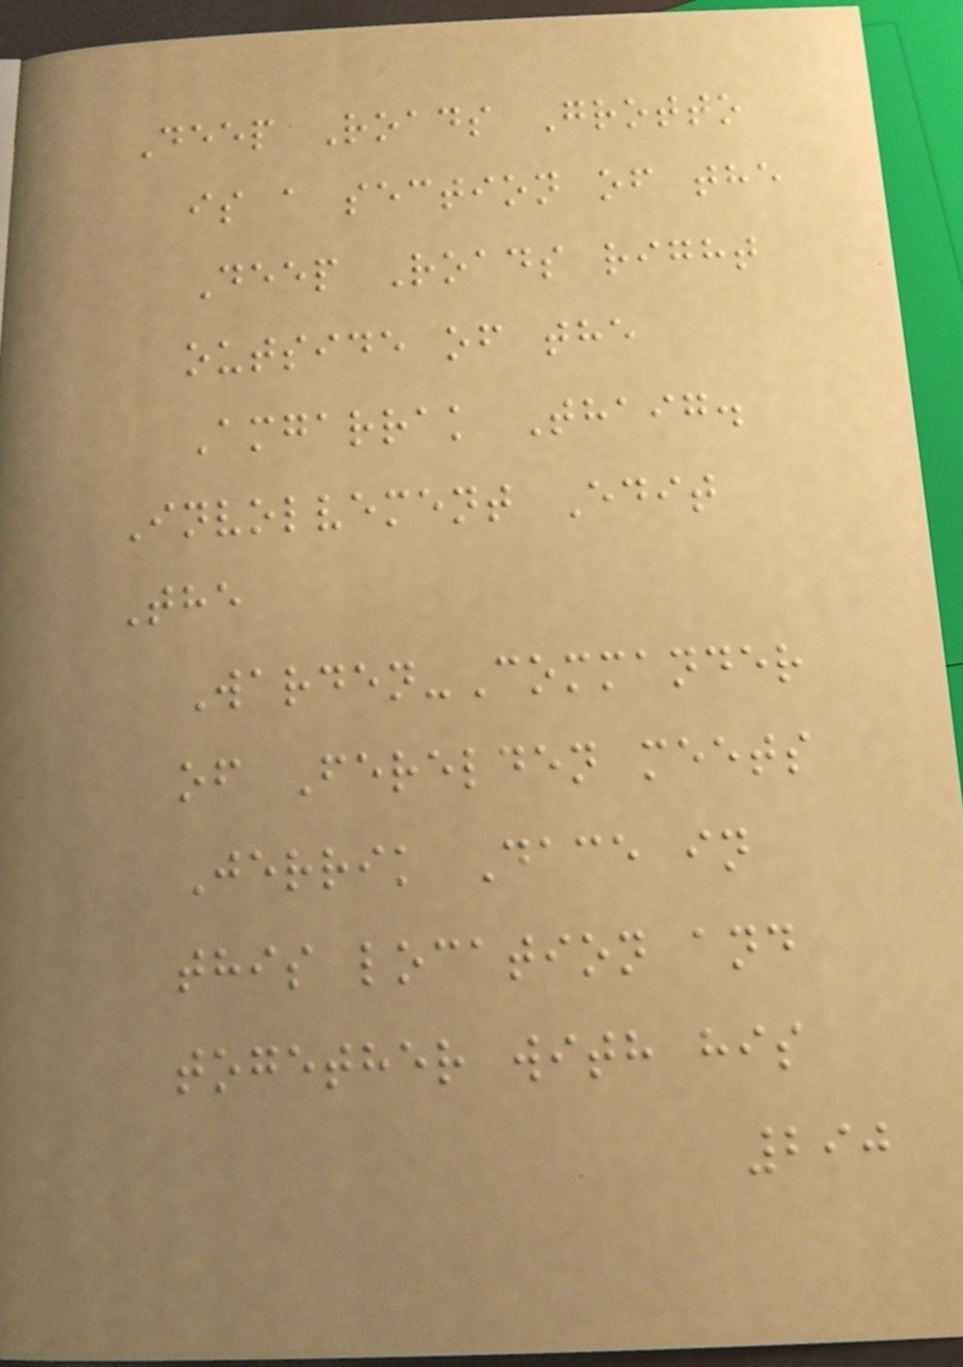Deep Roads Grotto
is a section of the
Deep Roads right
outside of the
Amgarrak Thaig.
Involvement Edit
The
Warden-Commander
of Ferelden meets
Jerrik Dace in
this location and
together with his
290
